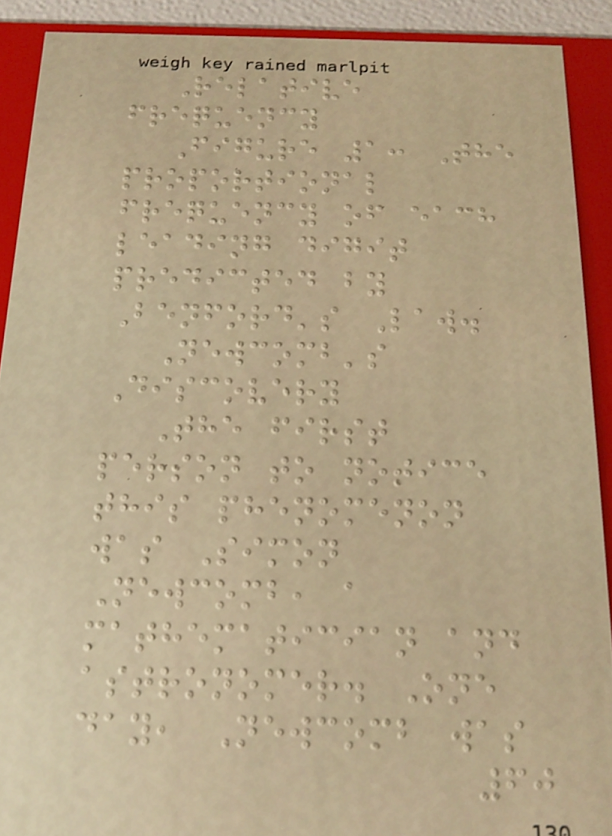Relative
frequency
Figure 1: The
proportional
frequency of each
leading digit
predicted by
Benford's Law.
Newcomb's
Discovery
The first
person to notice
this phenomenon
was Simon
Newcomb, a
mathematician and
astronomer. One
day, Newcomb was
60
